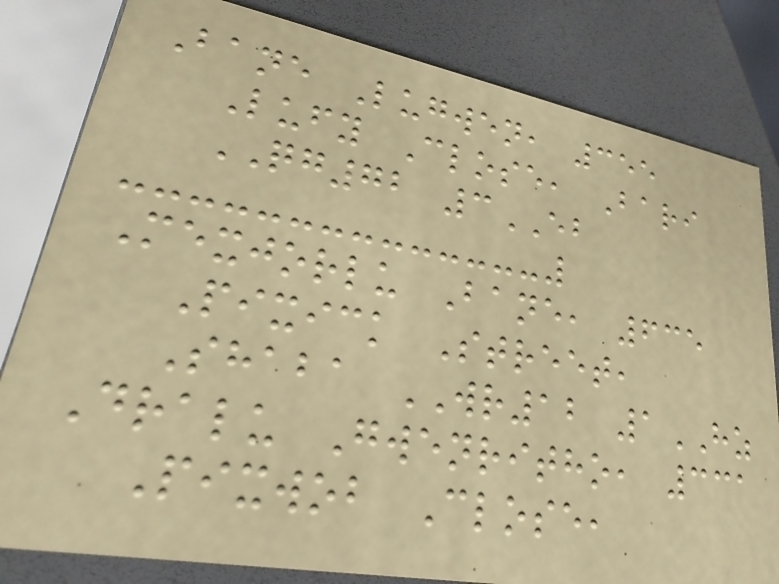Bane Lugwen, 355
Lufy Close, Bari
QG72 3EB
Mexjorlu Bane, 635
Pixick Street,
Shaba WR12 1HZ
Dralu Gwenritho, 331
Pixwob Close,
